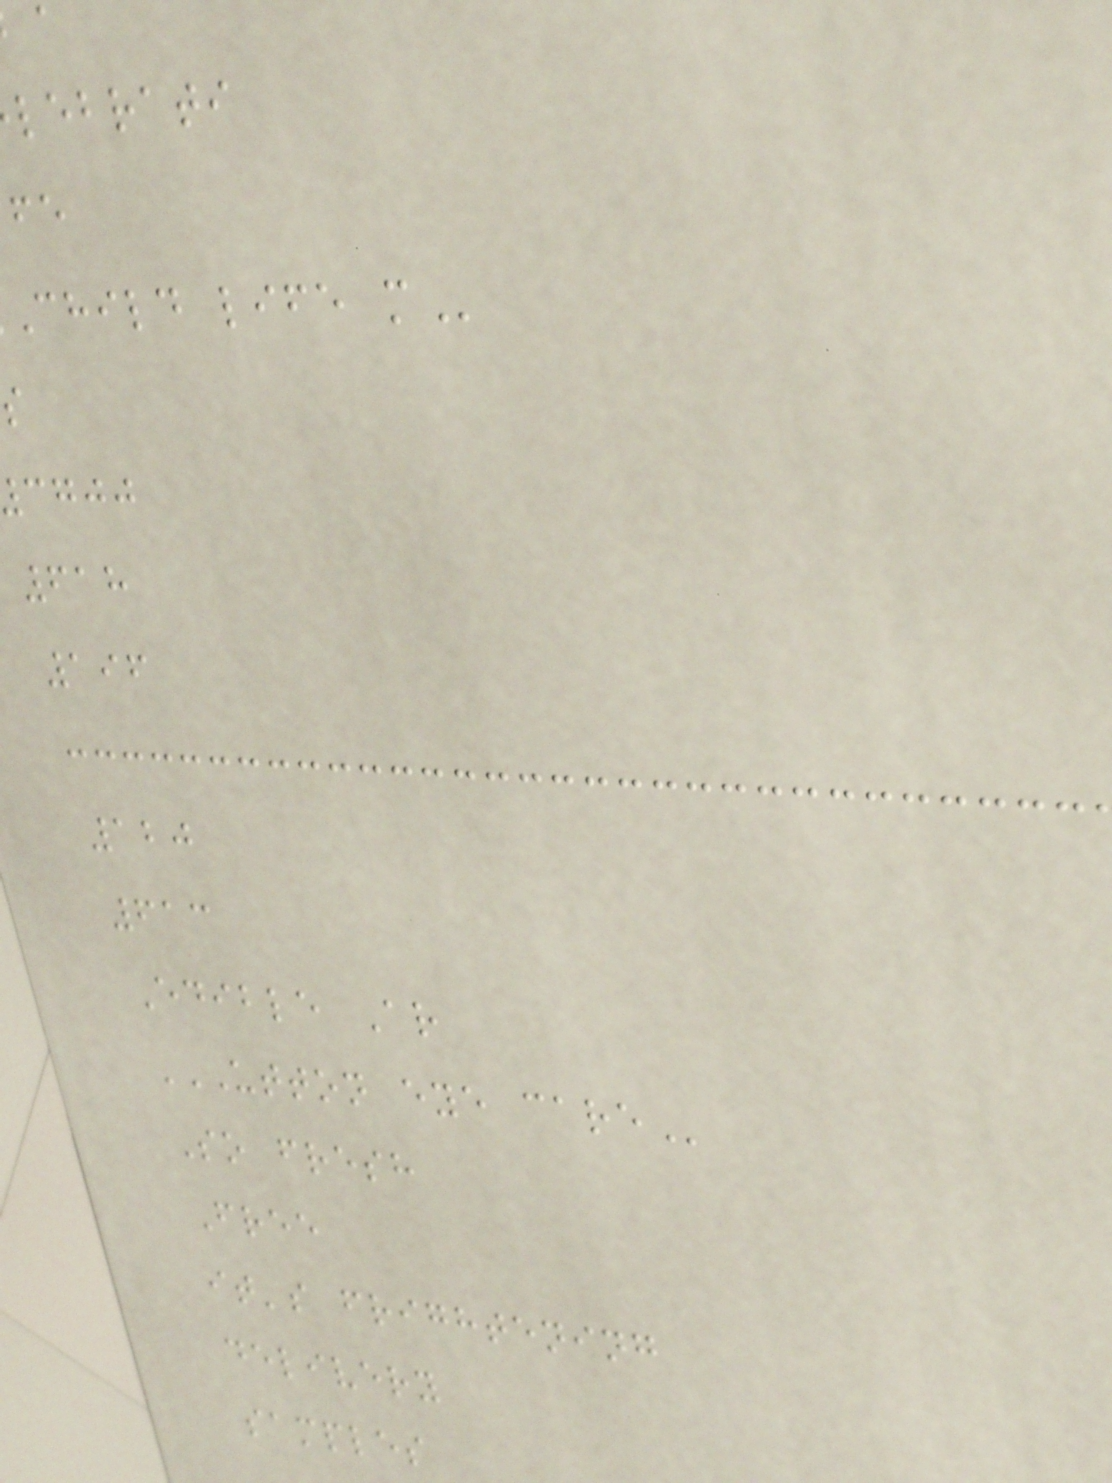lebrati
child life
cgjj
618
196
120
613
Edible Ar
UTTON EYE CARE
So fresh
Free
it's frightening
delivery
samples
